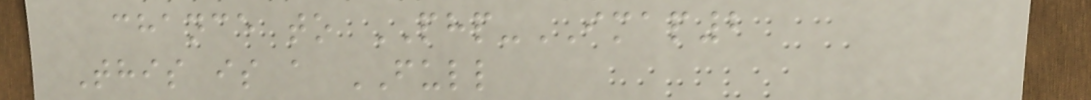chance to PHP-IMAP2
This is a FULL
